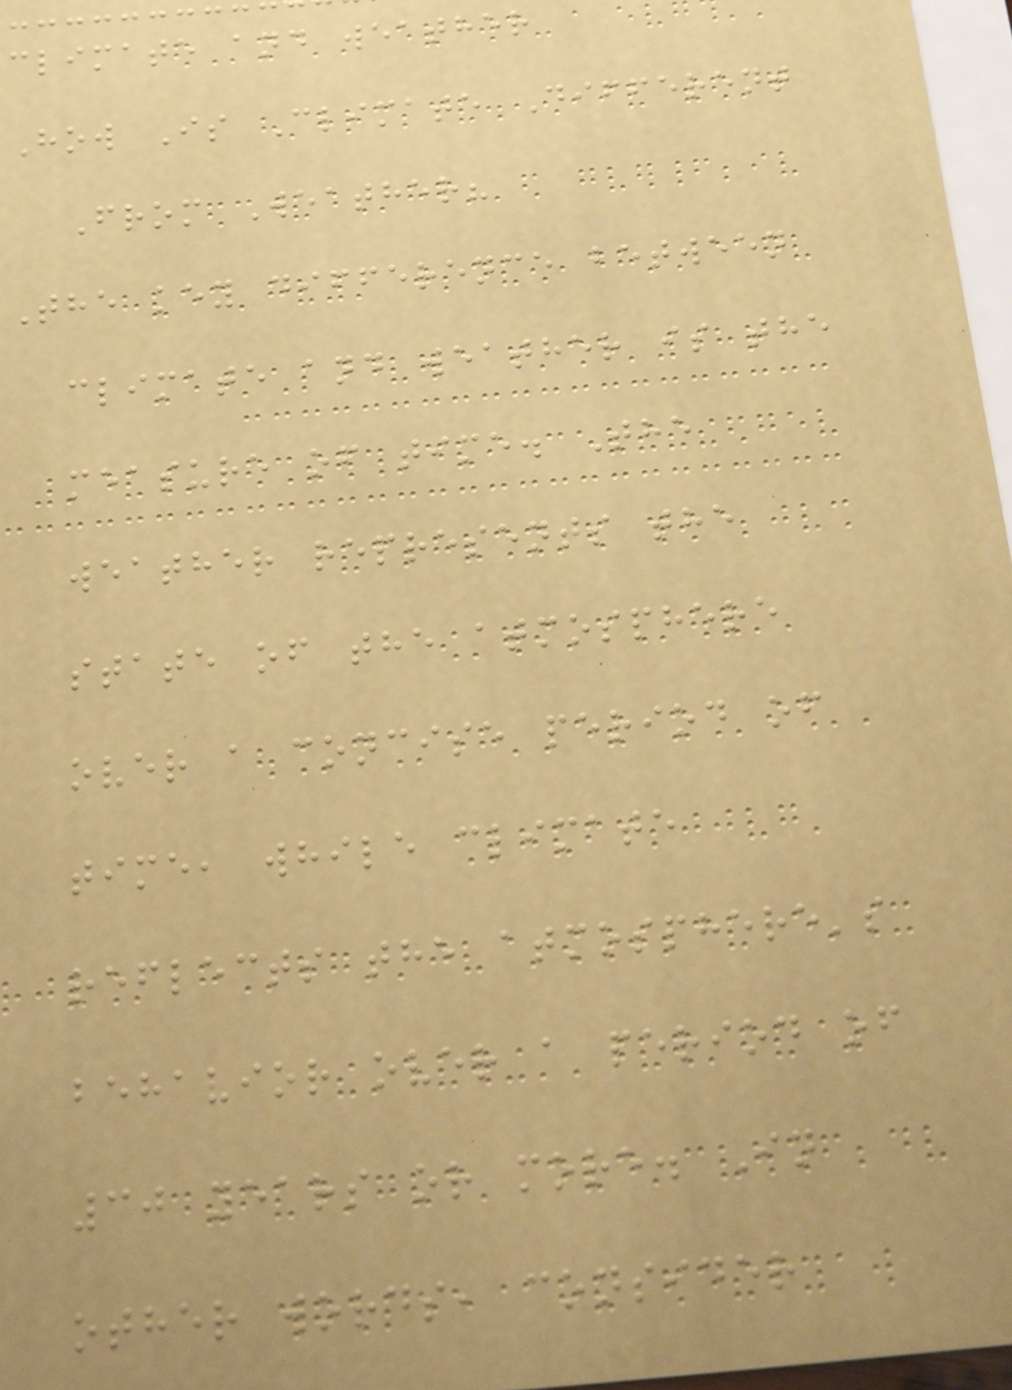climate and weather
How Is Climate Different
From Weather?
The key difference between
climate and weather is the
measure of time. The
weather represents the
state of the atmosphere
over a concise period of
time, while climate
reflects the atmosphere's
behavior over a period of
30 years or more. In
other words, consider
